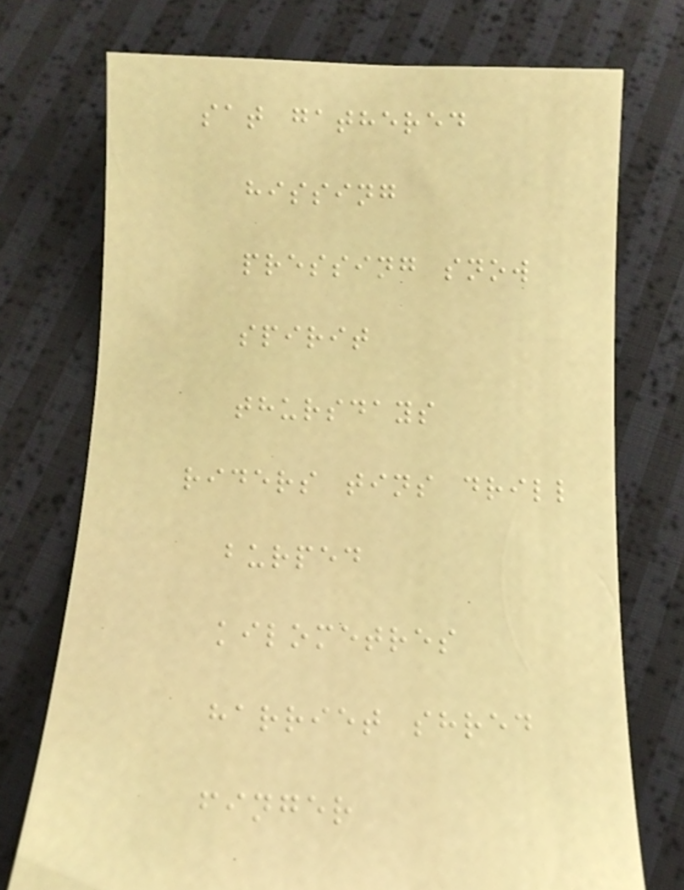sat gathered
hissing
pressing snow
spirit
thursdays
riders tins drill
burped
kilometres
harriet shred
finger
